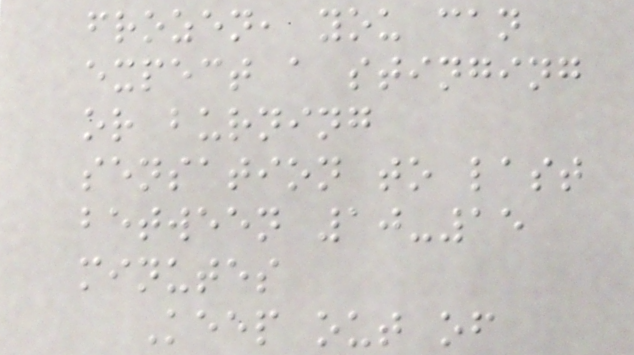frozen, you can
expect a stinging
or burning
sensation to last
between 10-15
minutes
Keep out of
